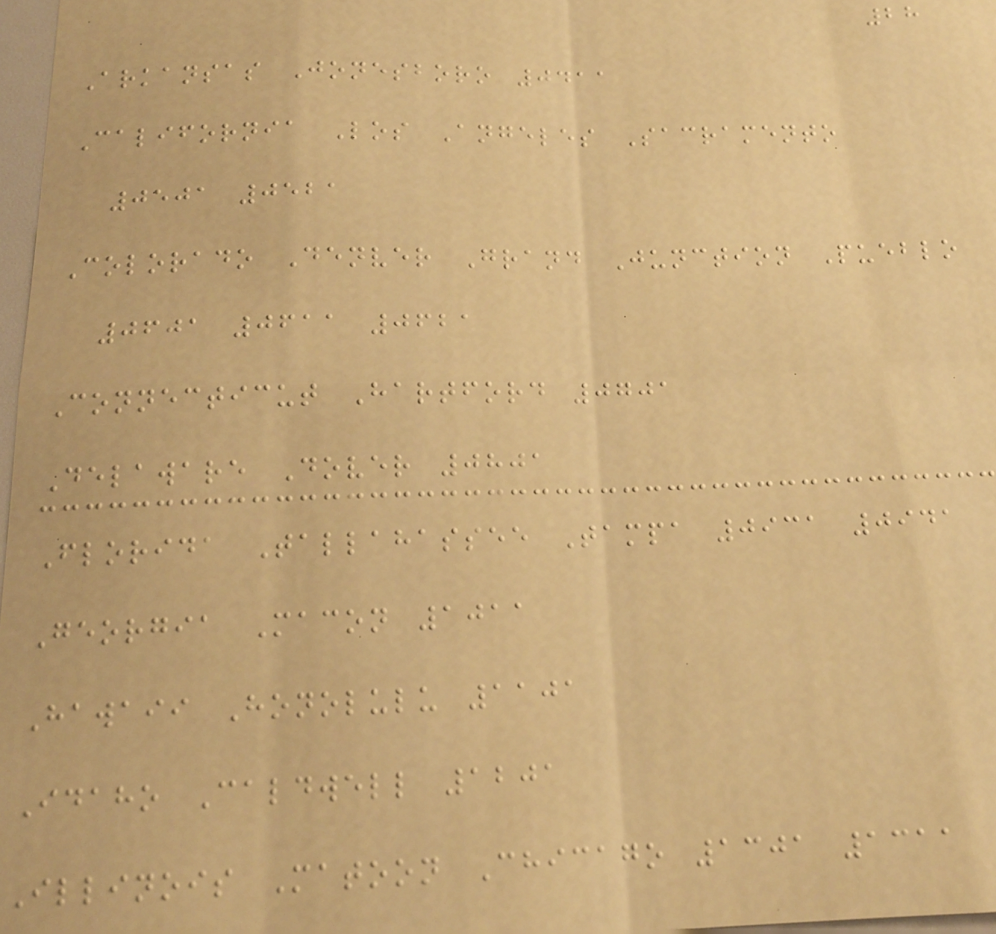28
Arkansas Jonesboro 0411
California Los Angeles Sacramento
0501 0521
Colorado Denver Grand Junction Pueblo
0601 0611 0621
Connecticut Hartford 0701
Delaware Dover 0801
Florida Tallahassee Tampa 0931 0941
Georgia Macon 1011
Hawaii Honolulu 1101
Idaho Caldwell 1201
Illinois Matoon Chicago 1301 1311
